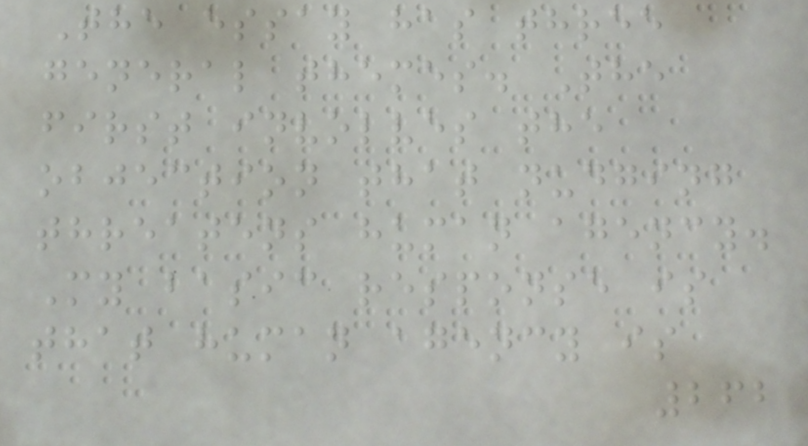The essay has three
general themes. The
first involves the
objection that nudging
threatens human agency.
My basic response is
that human agency is
262
